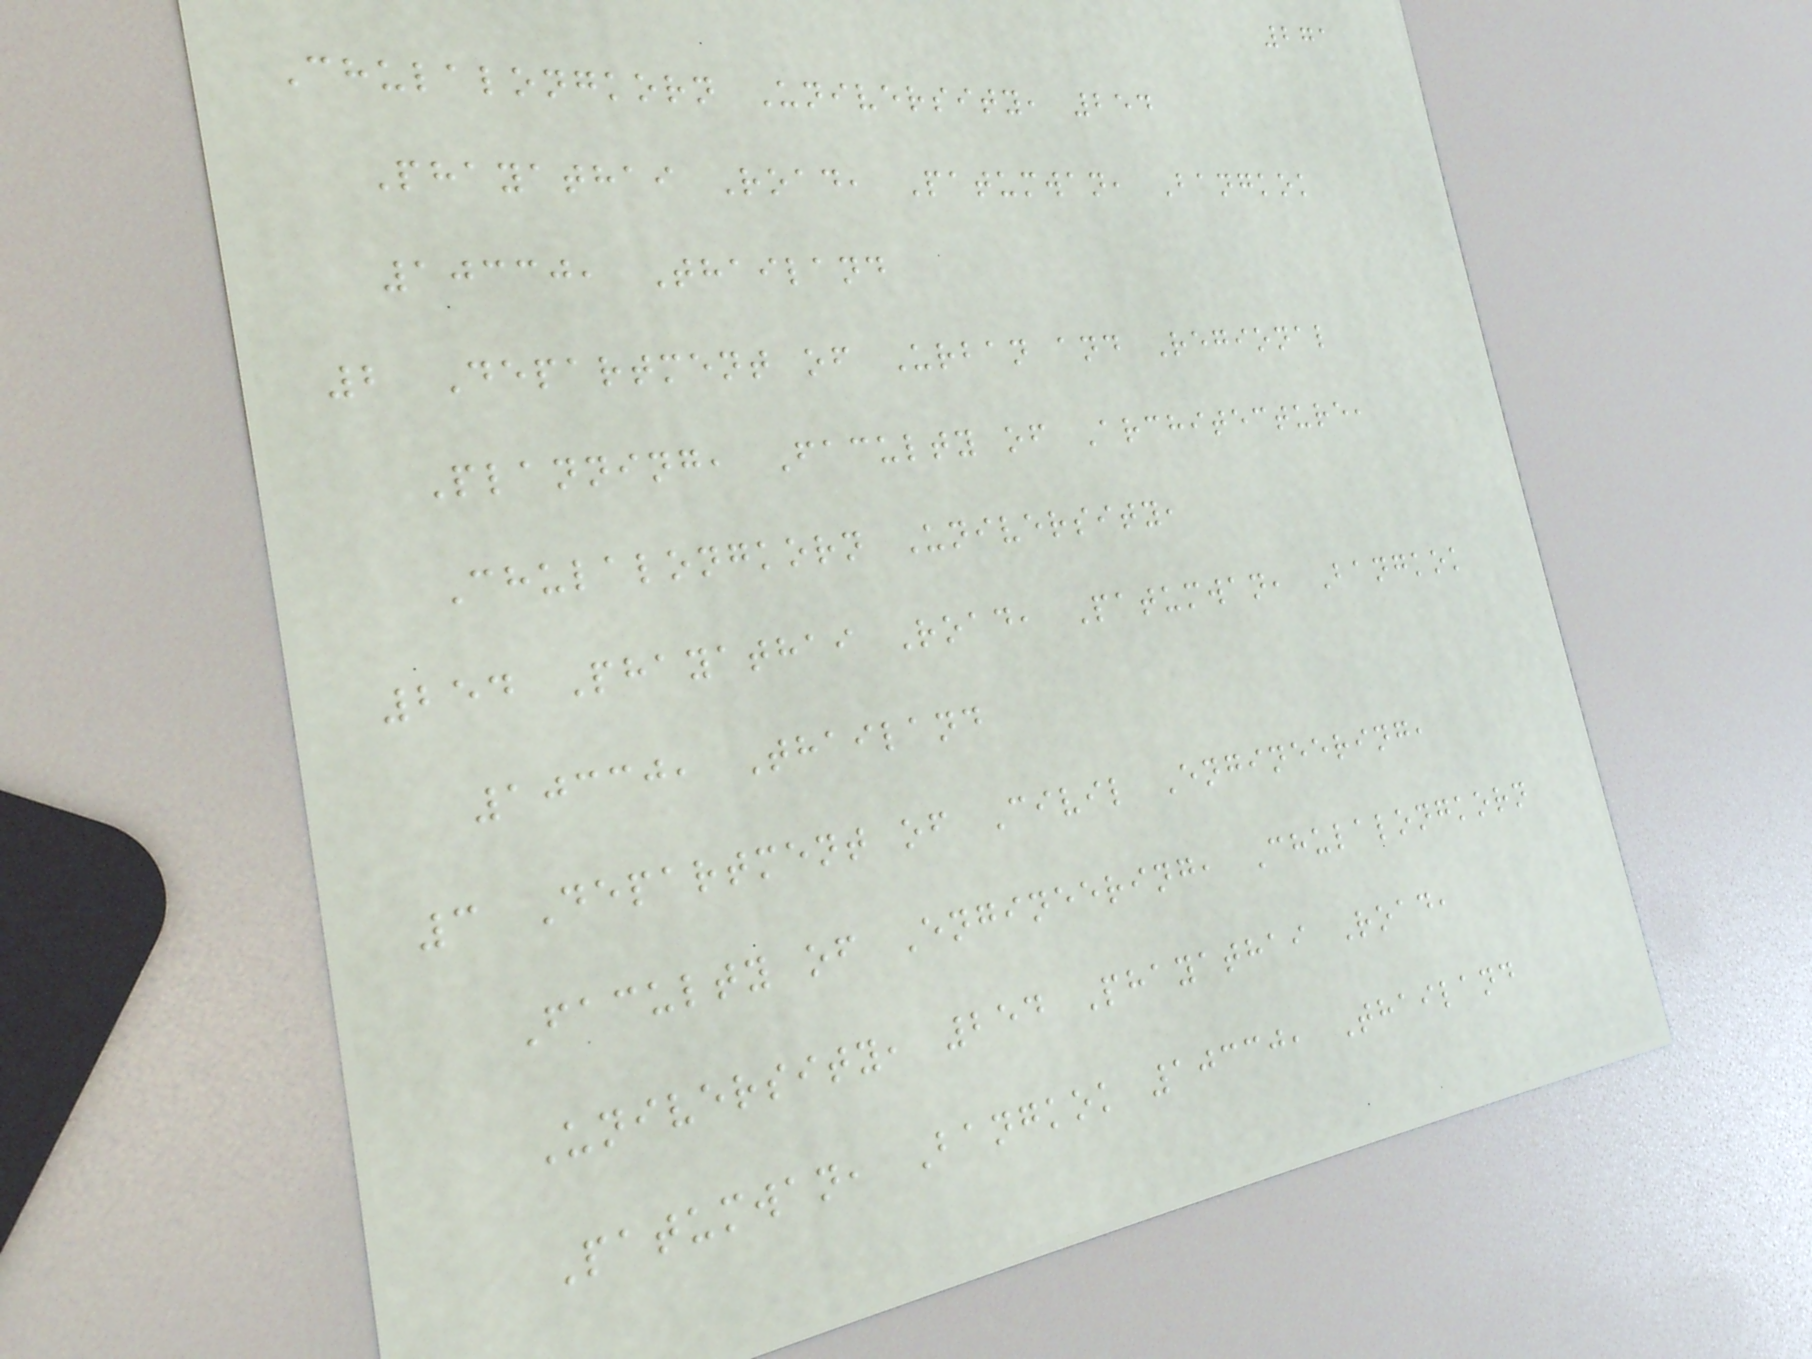271
Chulalongkorn University, 254
Phayathai Road, Patumwan, Bangkok
10330, Thailand
2 Department of Urban and Regional
Planning, Faculty of Architecture,
Chulalongkorn University,
254 Phayathai Road, Patumwan, Bangkok
10330, Thailand
3 Department of Civil Engineering,
Faculty of Engineering, Chulalongkorn
University, 254 Phayathai Road,
Patumwan, Bangkok 10330, Thailand
